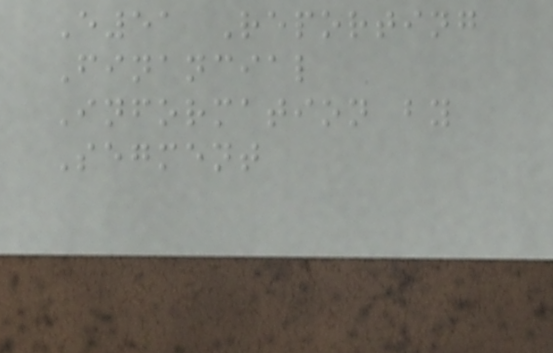E51 Reporting
Financial
Information by
Segment
